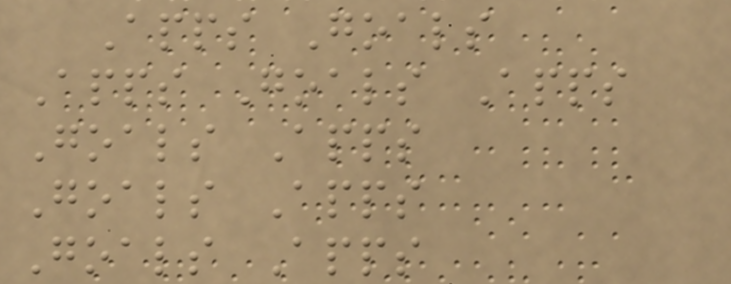Apps Goals
Apps Goals Apps
Goals Apps
Goals Apps
Goals Apps
